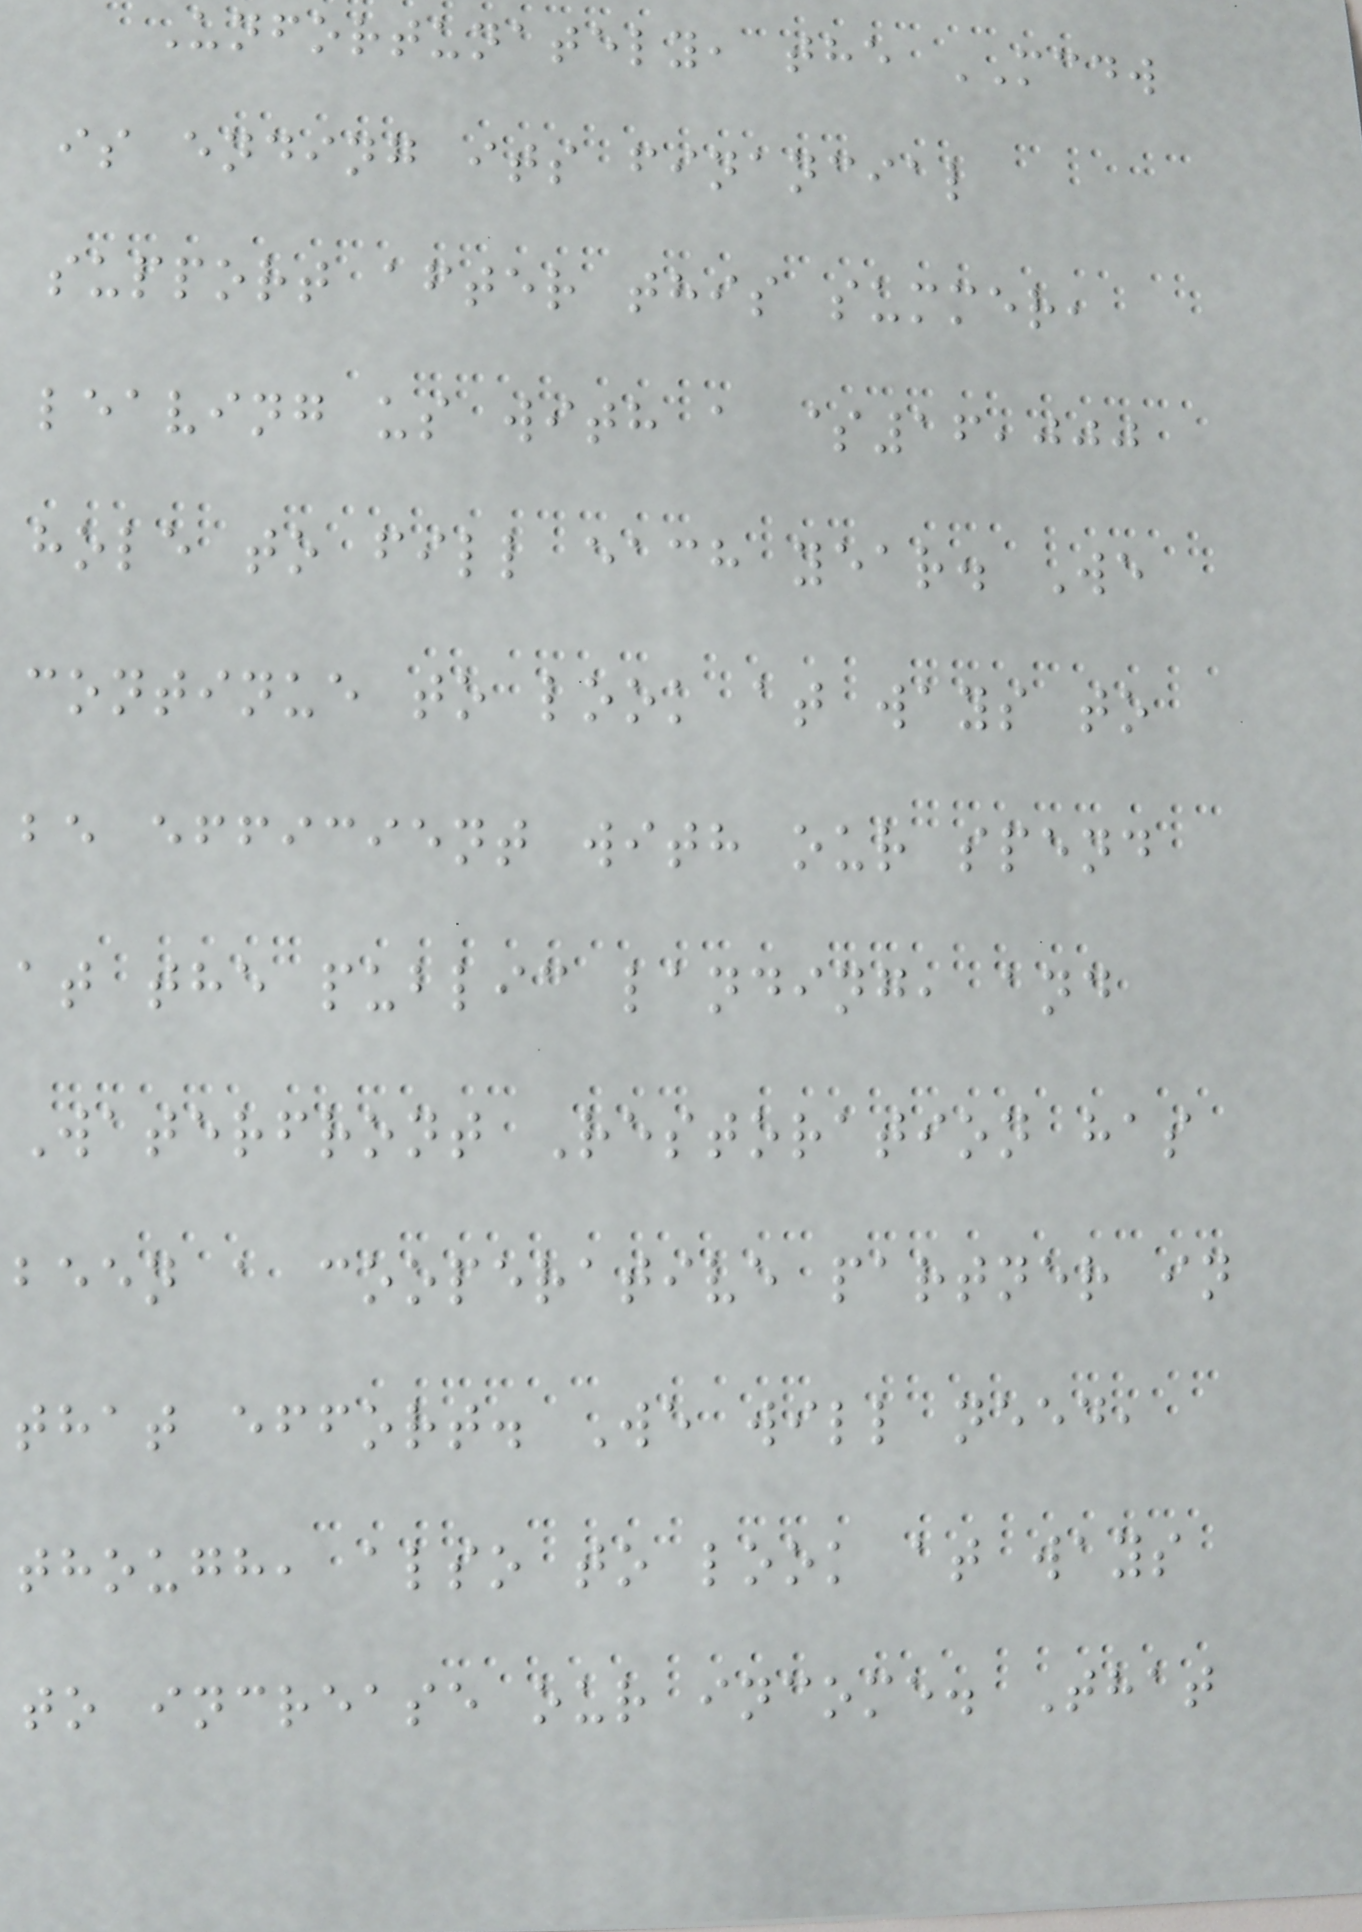Unfortunately, the MCDW
is ending its financial
support after this summer,
leaving us with a $16,000
hole to fill each year. We
continue to look at ways to
be efficient with our spend
at the public landing, and
Waterfront Restoration has
been a cooperative partner in
that effort. We will need,
though, also to look at ways
to increase our income. That
